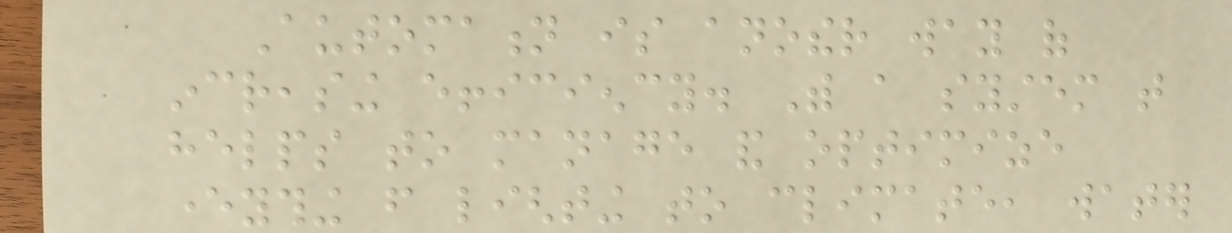Automation is another way of
increasing efficiency. With a system that
helps to manage and optimize
everything from lighting to climate, water
